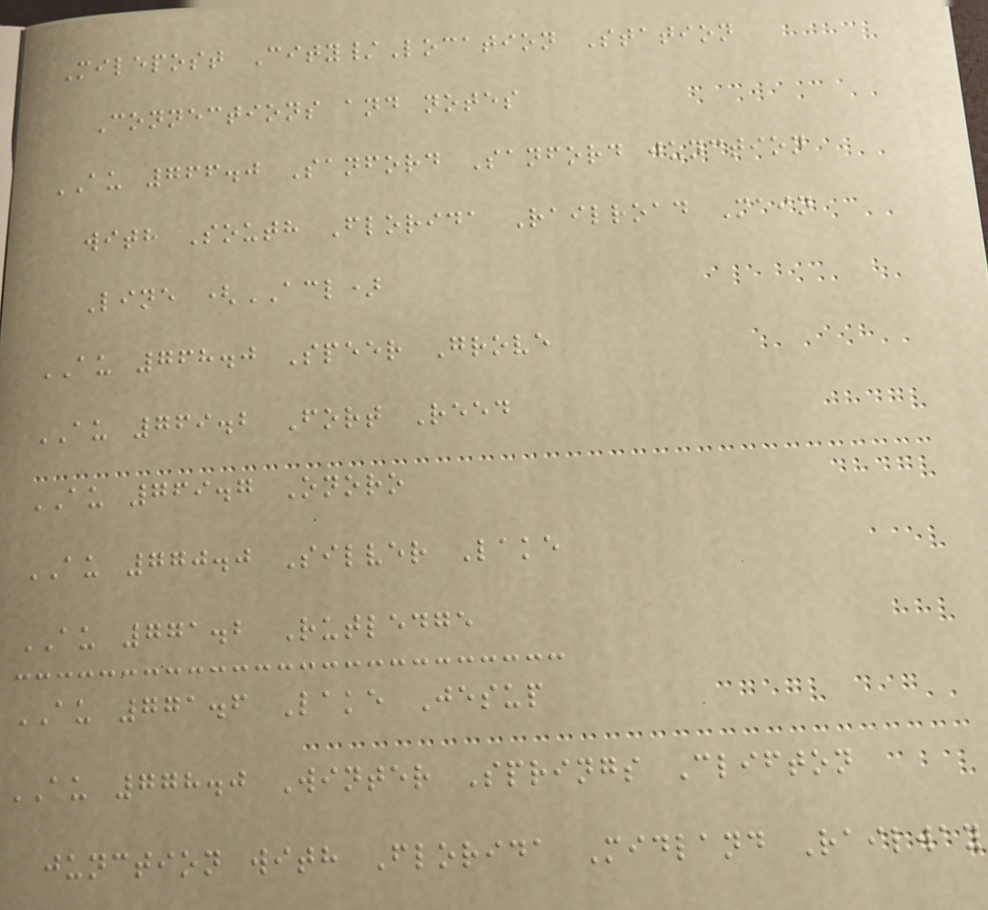Milepost City/Location Station
Connections and notes
AU 766.0 Sanford Sanford junction
with South Florida Railroad Main
Line (ACL)
AU 768.0 Speer Grove
AU 769.2 Fort Reed
AU 769.7 Onoro
AU 770.0 Silver Lake
AU 771.2 Rutledge
AU 771.6 Lake Jesup
AU 778.0 Winter Springs Clifton
junction with Florida Midland Railway
